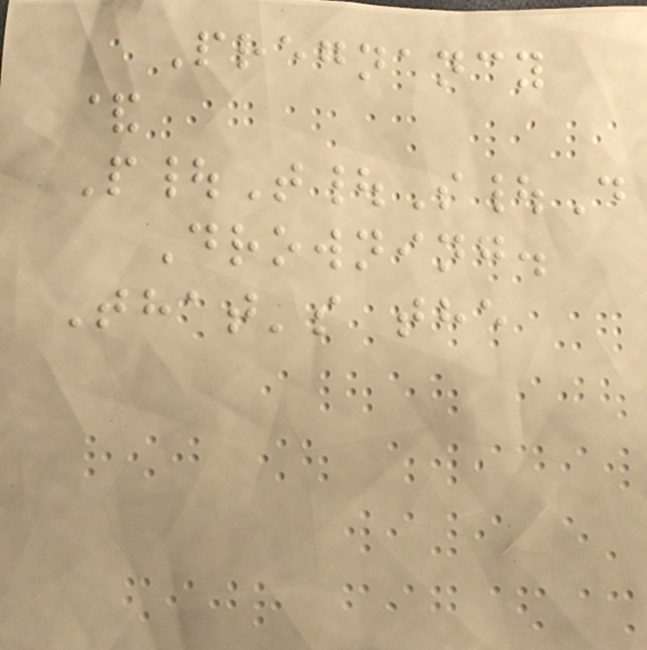Pregnancy
&
P|T|S|D
Drowning.
That's the
